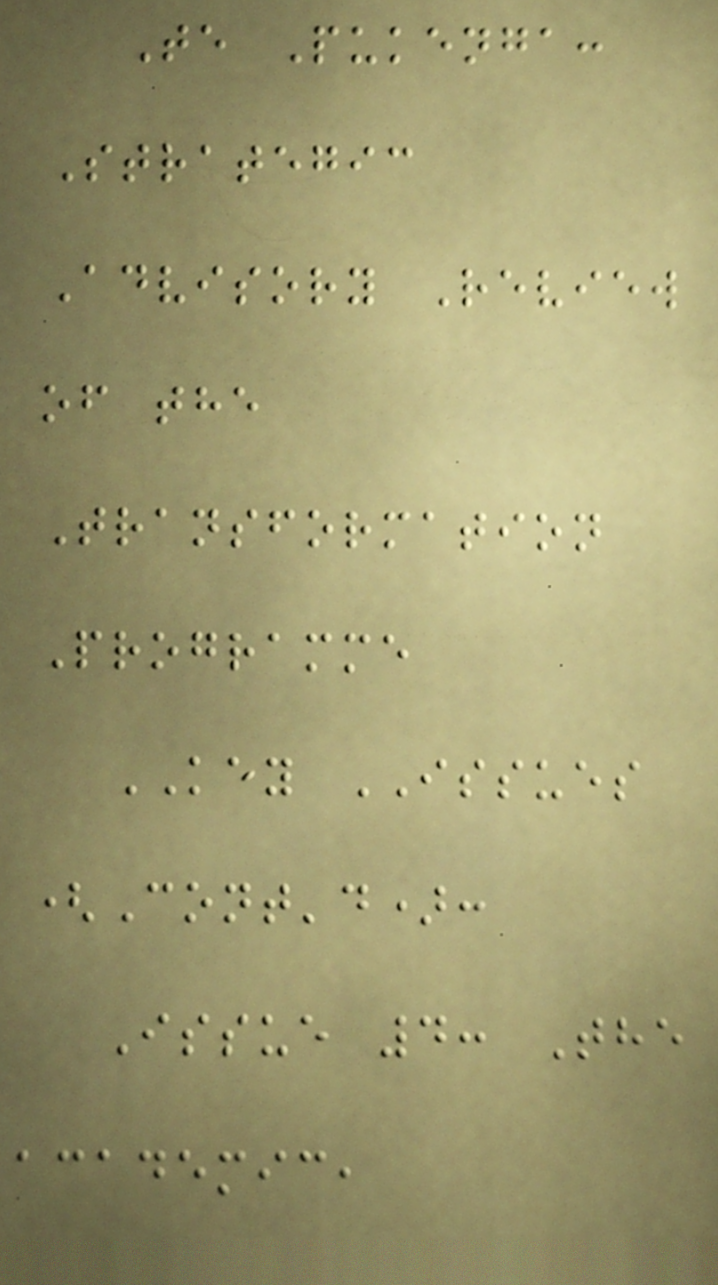Te Pukenga:
Strategic
Advisory Review
of the
Transformation
Programme
KEY ISSUES
(Cont'd):
Issue 4: The
academic,
